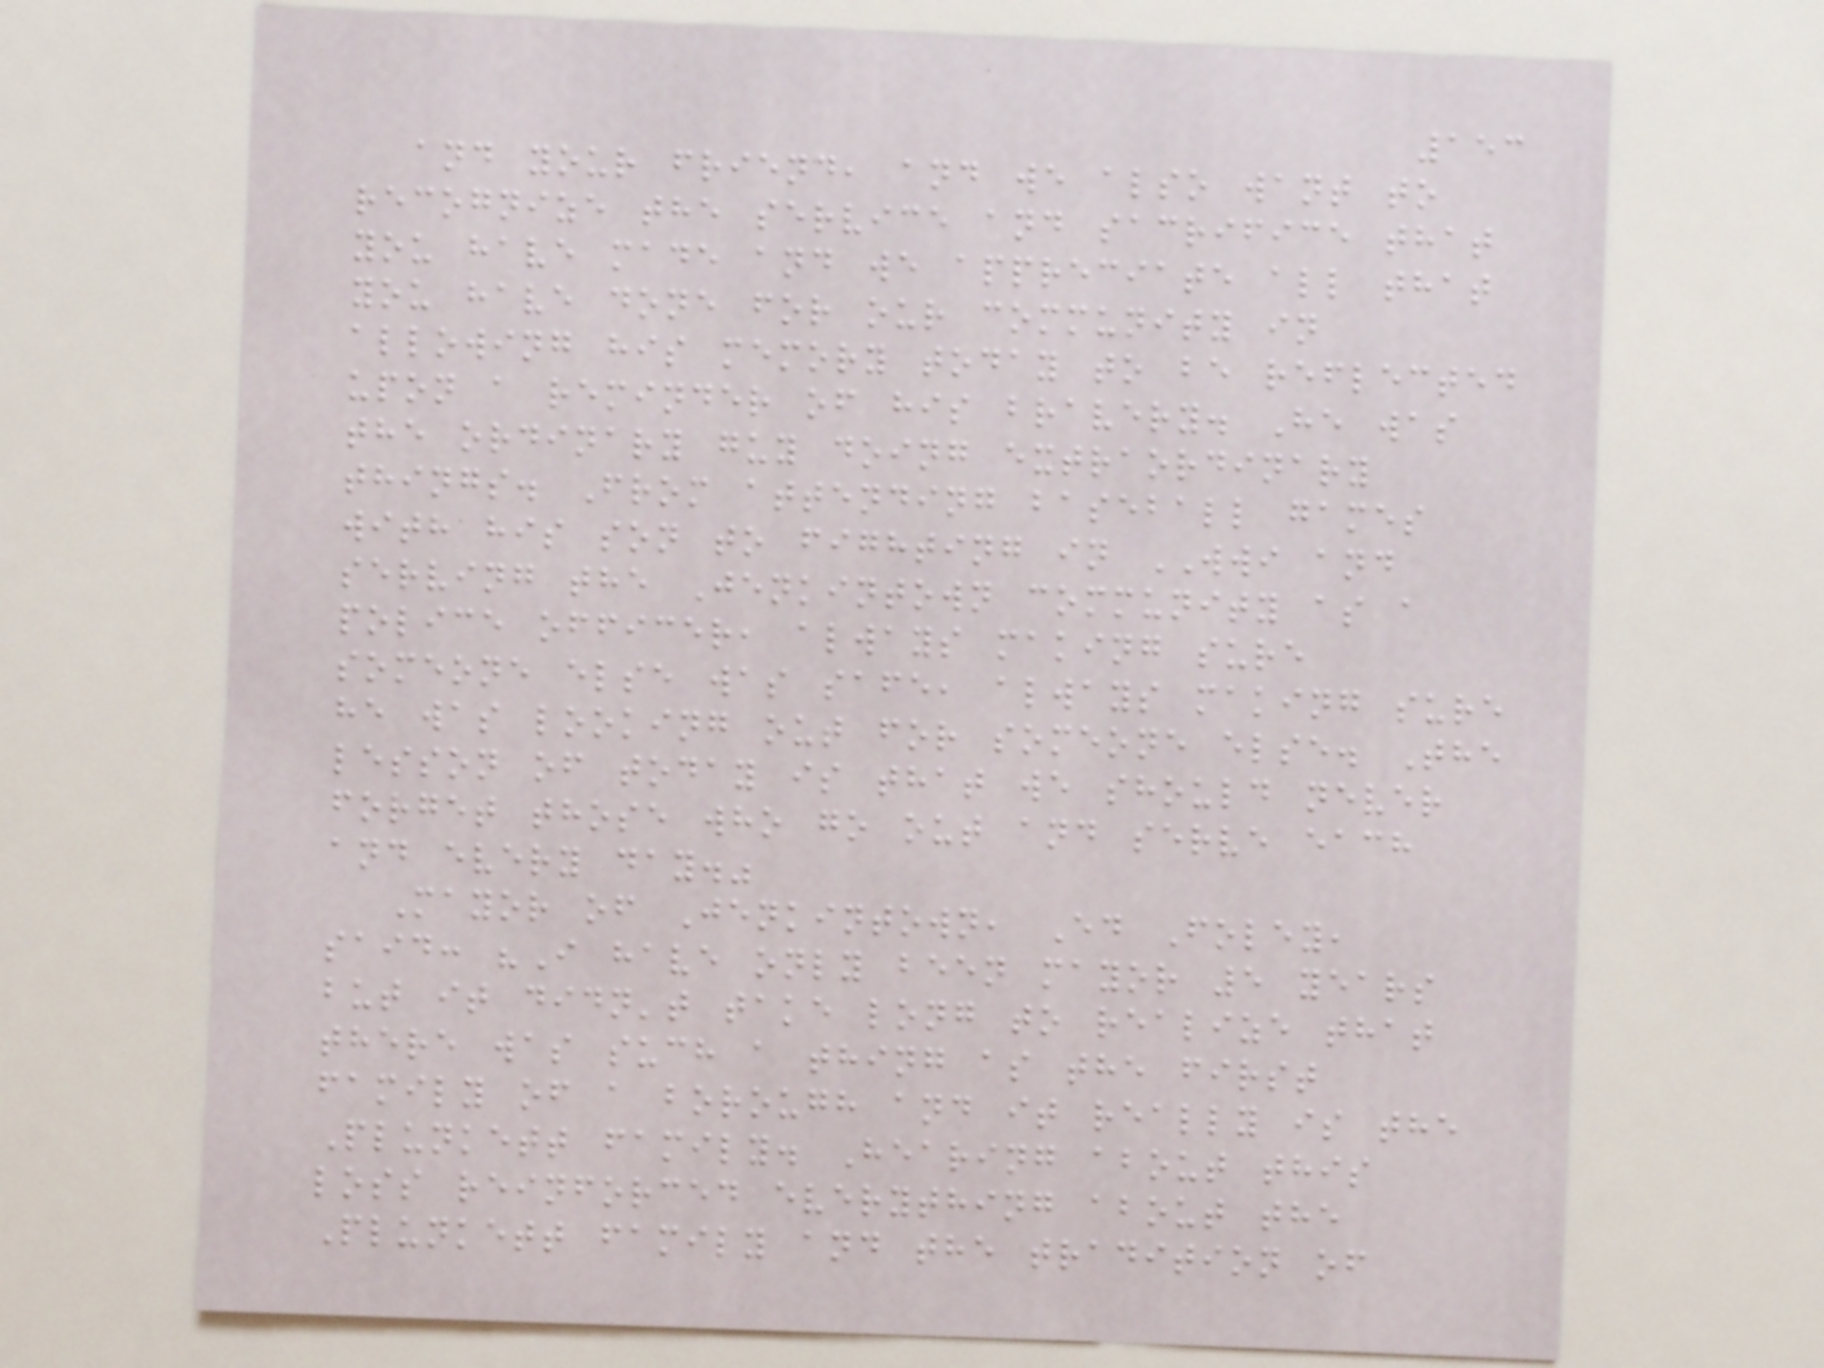153
and your friend, and we also want to
recognize the service and sacrifice that
you have made and we appreciate all that
you have done for our community in
allowing his memory today to be reflected
upon a reminder of his bravery. He was
the ordinary guy doing extraordinary
things. From attending baseball games
with his son to fighting in WWI and
serving the Jenkintown community as a
police officer, always making sure
someone else was safe, always making sure
he was looking out for someone else. The
lesson of today is that we should never
forget those who go out and serve each
and every day."
Mayor of Jenkintown, Ed Foley,
said: "I have only been mayor 5 years
but it didn't take long to realize that
there was such a thing as the first
family of a borough and it really is the
Plunkett family. Hearing about this
loss reinforced everything about the
Plunkett family and the tradition of
